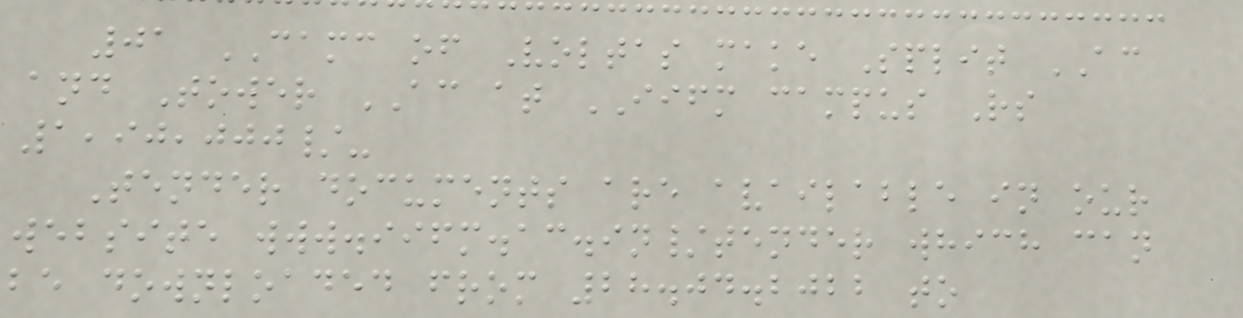01 CAMC of Voltas make Split AC
and Tower AC at IIFM campus Rs
1,90,000/-
Tender documents are available in our
website www.iifm.ac.in/tender which can
be downloaded from 28.04.2022 to
